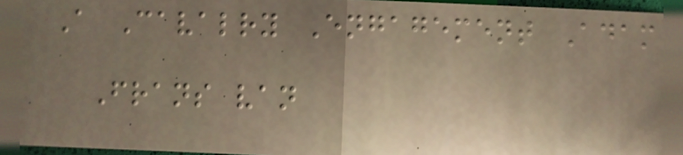A Cavalry Engagement Adam
Frans van
